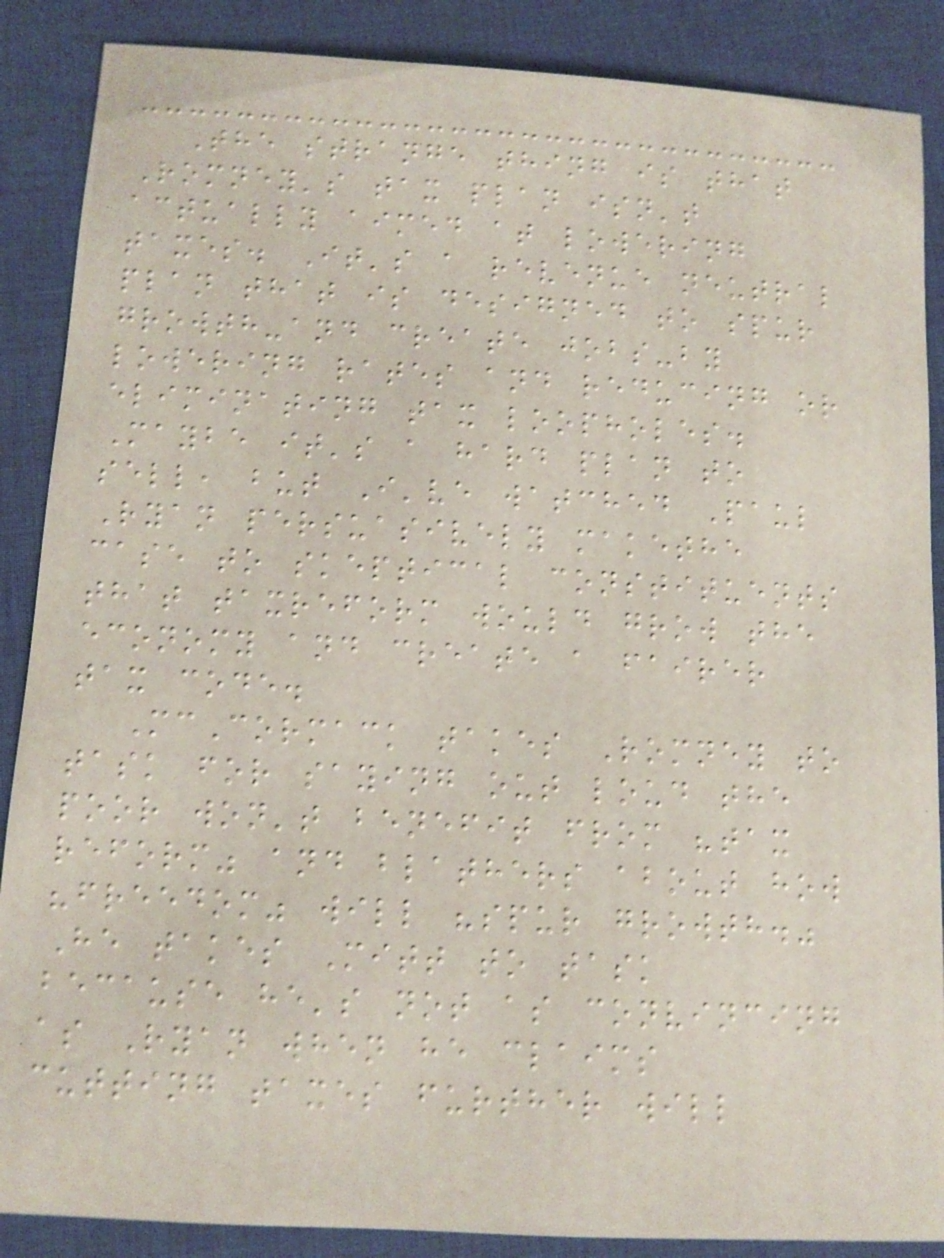The strange thing is that
Romney's tax plan isn't
actually aimed at lowering
taxes. It's a revenue neutral
plan that is designed to spur
growth-and create jobs-by
lowering rates and reducing or
eliminating tax loopholes.
Maybe it's a hard plan to
sell, but I've watched Paul
Ryan persuasively makethe
case to skeptical constituents
that taxreform would grow the
economy and create a fairer
tax code.
McCormack takes Romney to
task for saying out loud the
poor won't benefit from "tax
reform" and blathers about how
"freedom" will "spur growth."
He takes Mitt to task
because he's not as convincing
as Ryan when he claims
cutting taxes further will
